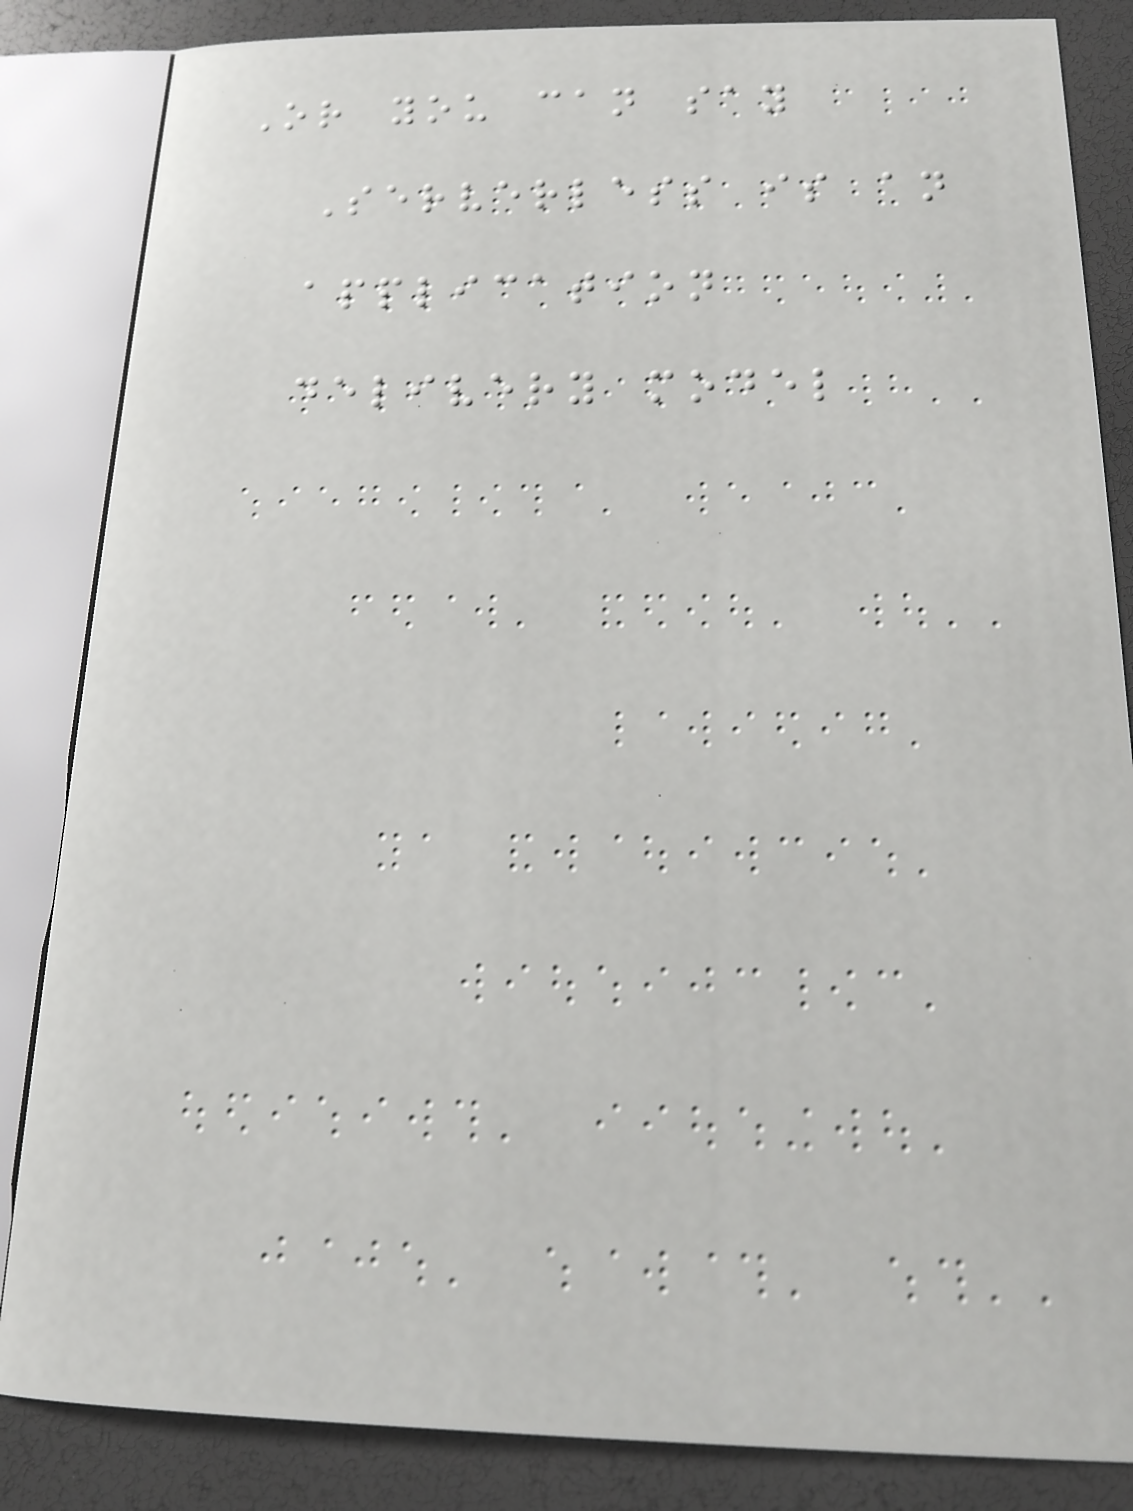Or you can say
Serverless is an
application
delivery model
